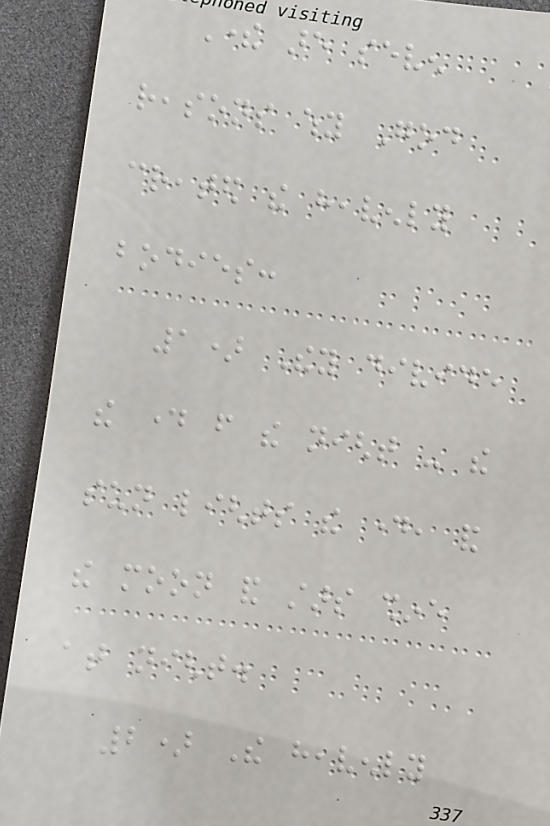There are seven
reasons why God
created the heavenly
bodies:
1) They divide
the day from the night - the
sun lights the day, and
the moon and stars shine
at night.
2) The heavenly
